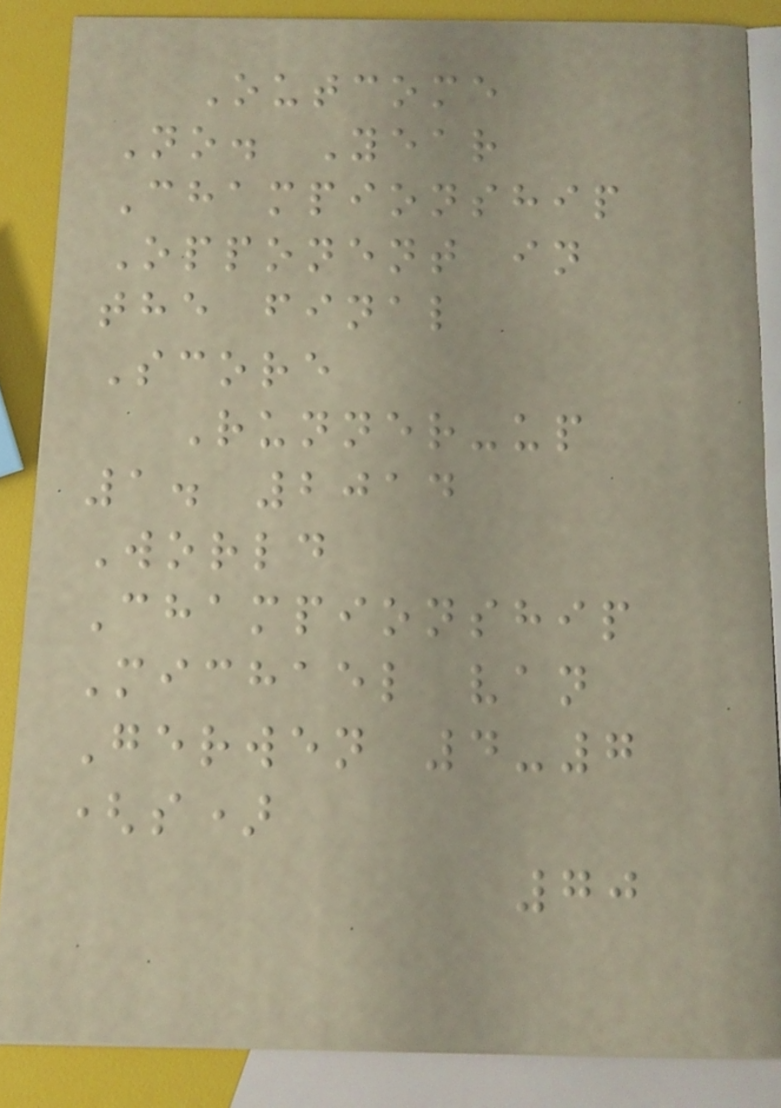Outcome
No. Year
Championship
Opponent in
the final
Score
Runner-up
1. 2014
World
Championship
Michael van
Gerwen 4-7
(s)
70
